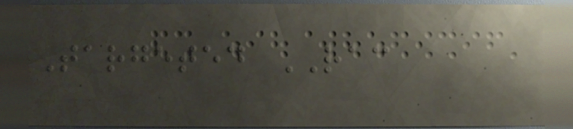Targeted RAC
